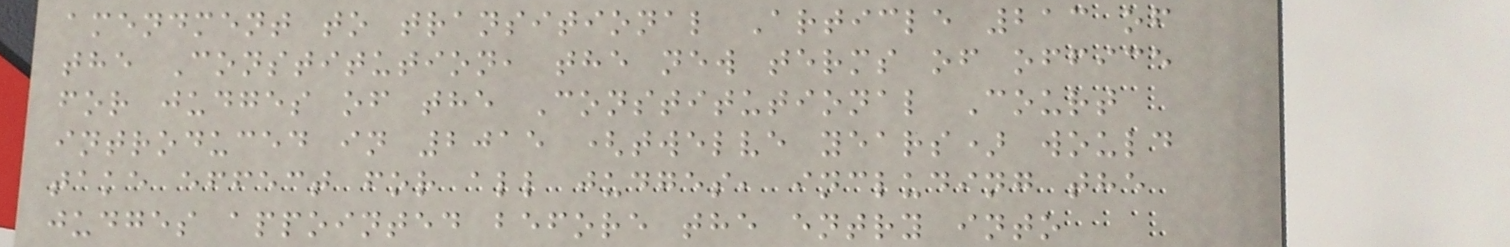amendment to transitional Article 213 of
the Constitution, the new terms of office
for judges of the Constitutional Court
introduced in 2015 (twelve years) would
take effect for all judges, including the
judges appointed before the entry into
